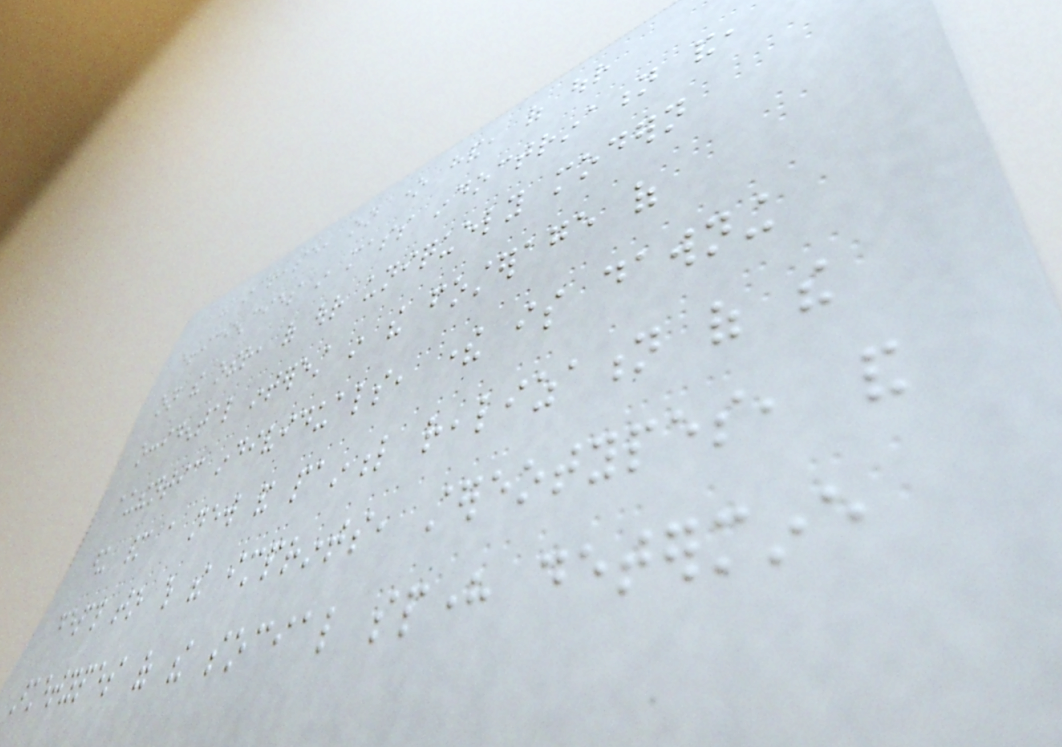the increase, on one hand, of our
efficiencies in mass indoctrination and,
on the other, of our uniquely modern
occidental interest in the fosterage of
authentic individuals, there is dawning
upon many a new and painful realization of the
depth to which the imprints, stereotypes, and
archetypes of the social sphere determine
